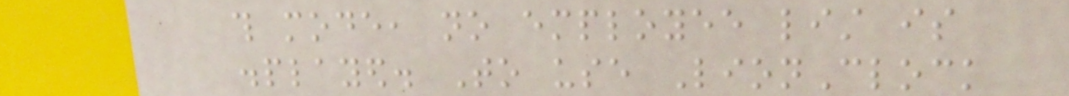this mode, no employee list is
displayed. To use LionClock
